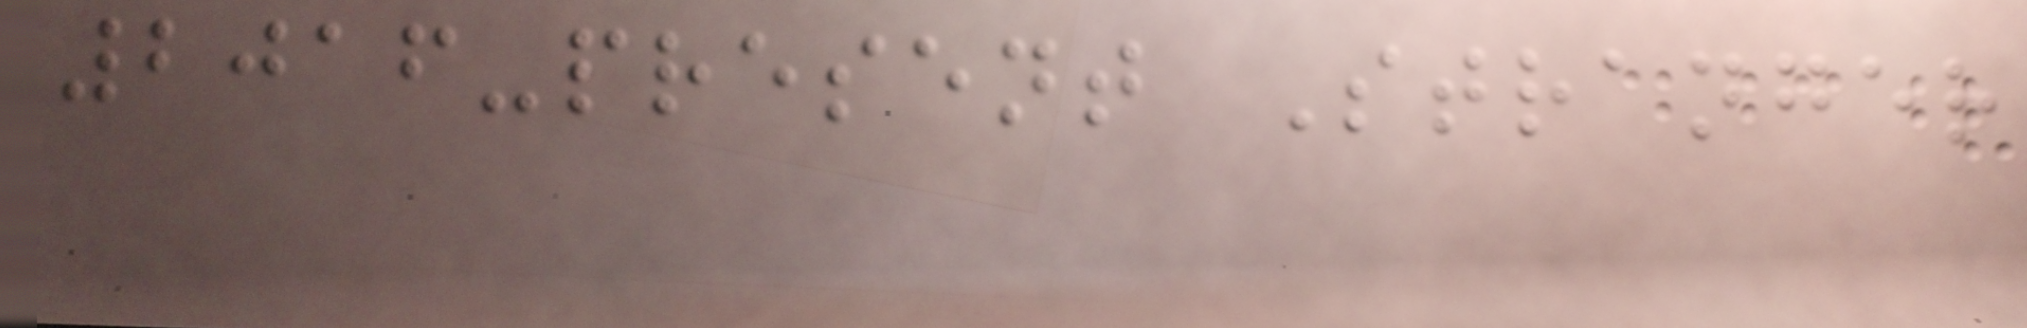2016-present Stranger
